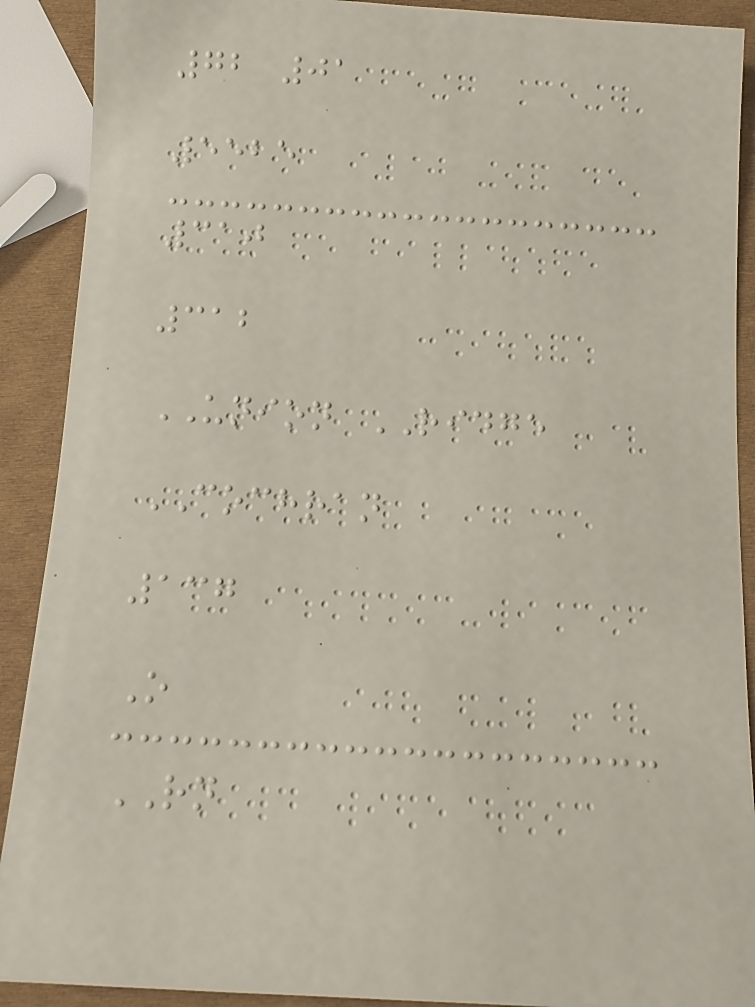72 01
5525
310
312
UNION RIDGE
COCHRAN
137
O
RN
